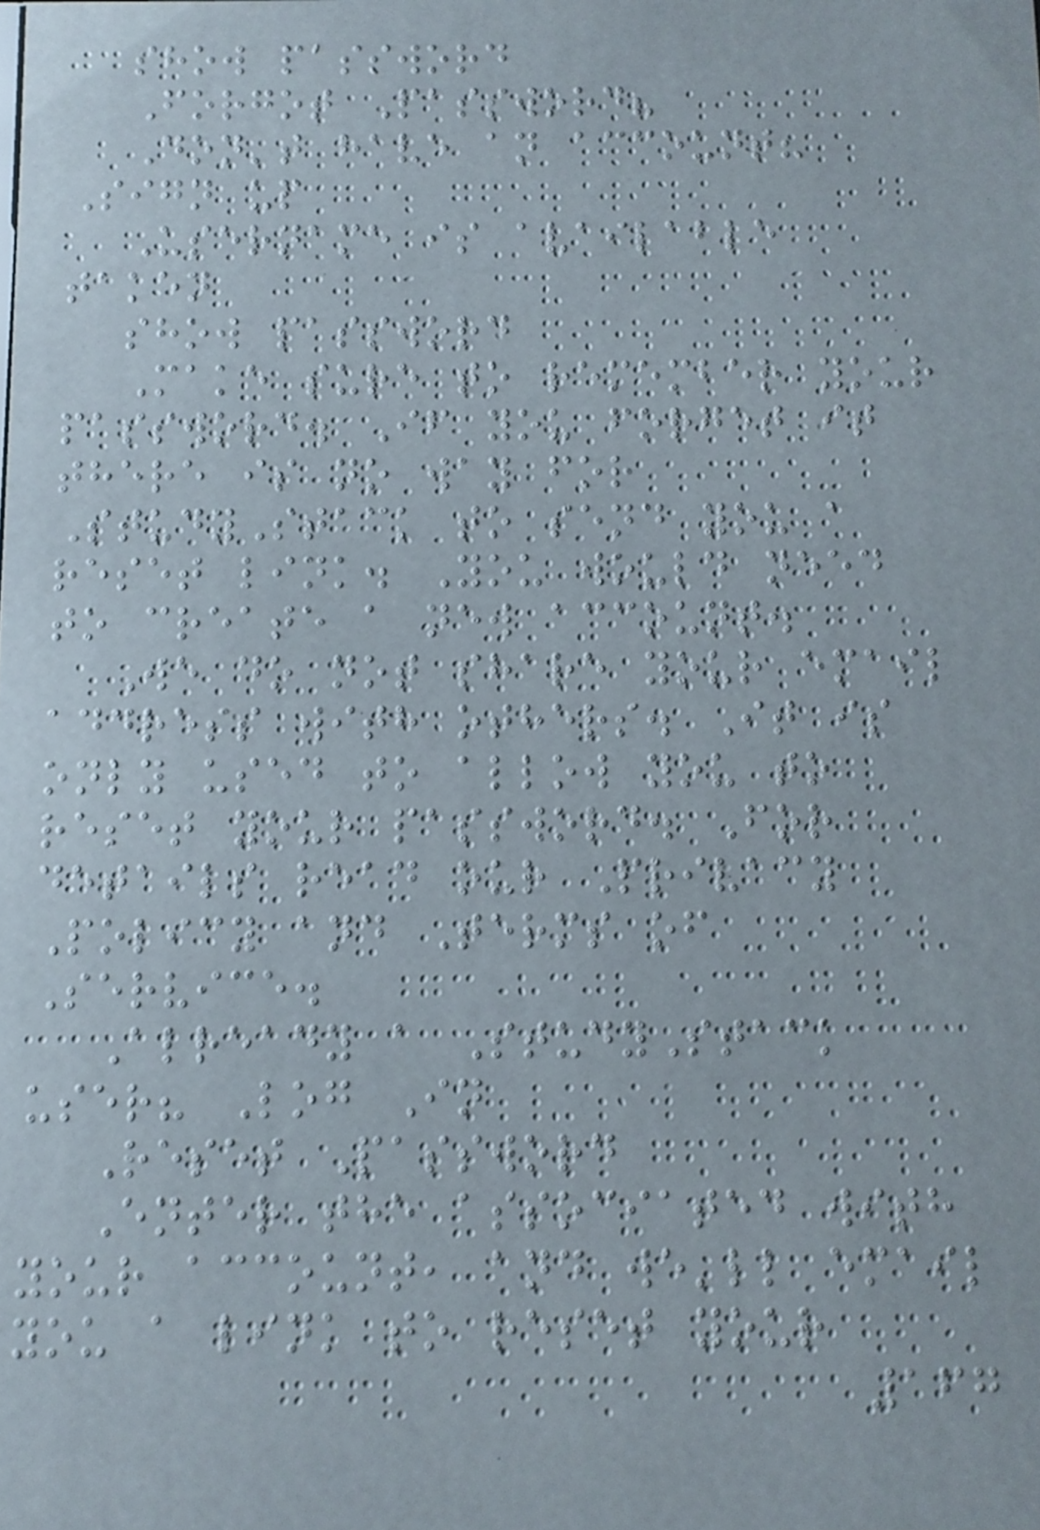show password
Forgot Password?
Don't have an account?
Sign up
Username is available
taken
show password
Make sure to remember your
password. If you forget it
there is no way for
StudyStack to send you a
reset link. You would need
to create a new account.
We do not share your email
address with others. It is
only used to allow you to
reset your password. For
details read our Privacy
Policy and Terms of
Service.
Already a StudyStack
user? Log In
Reset Password
Enter the associated with
your account, and we'll email
you a link to reset your
167
